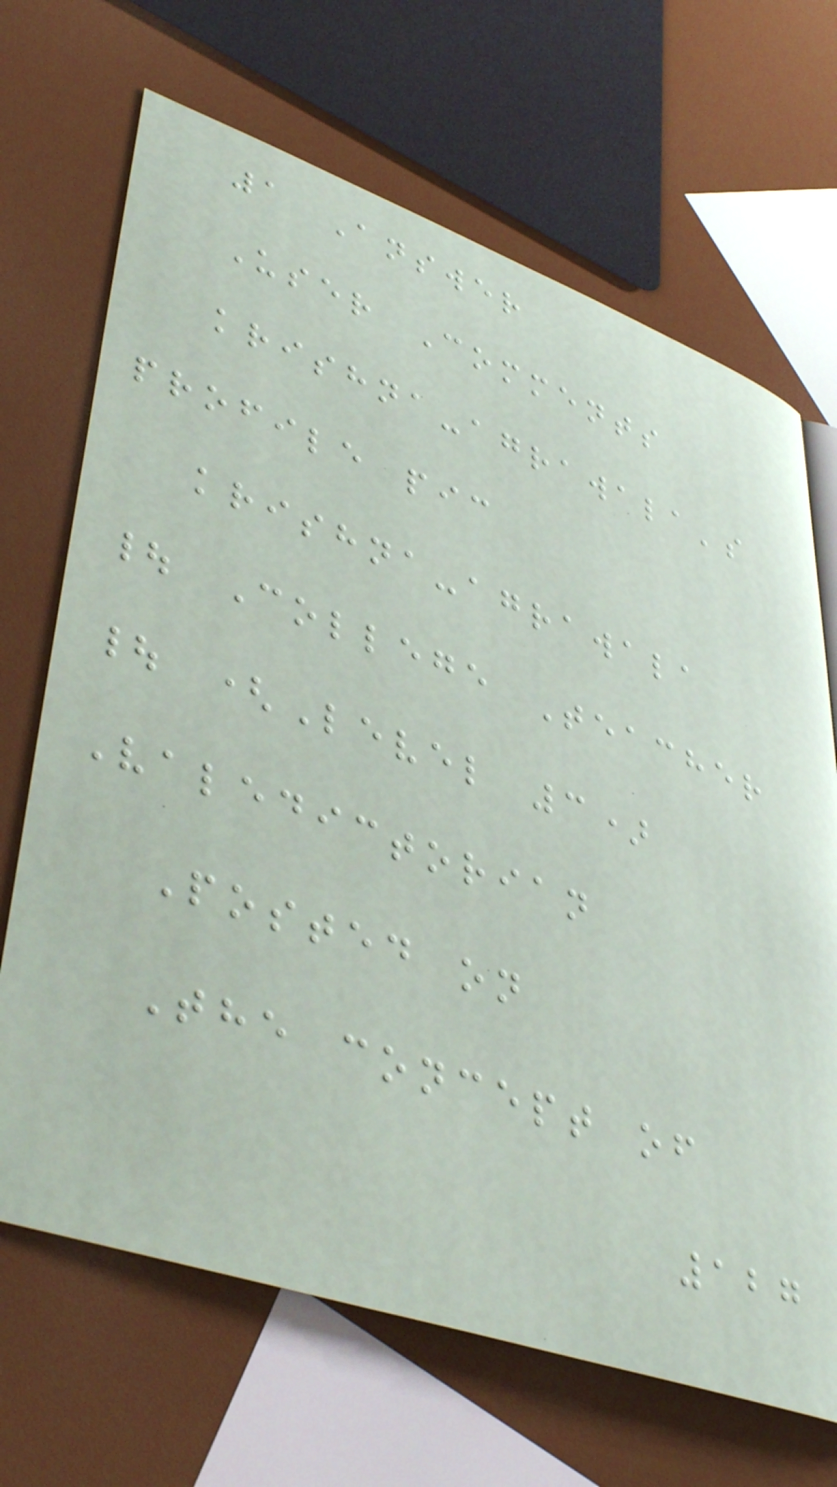1 Answer
User Comments
krishna-agrawala's
profile pic
krishna-agrawala
| College Teacher
| (Level 3)
Valedictorian
Posted on
The concept of
127
